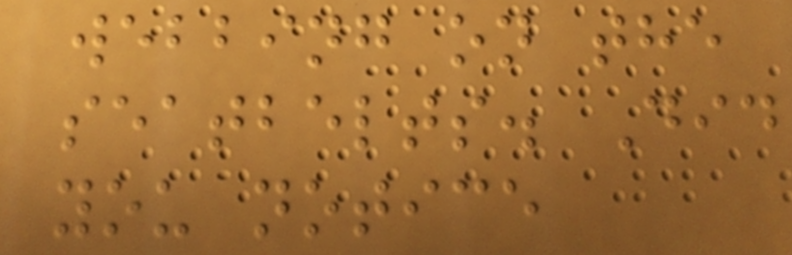webbing on the
seatbelts. Did
you notice
